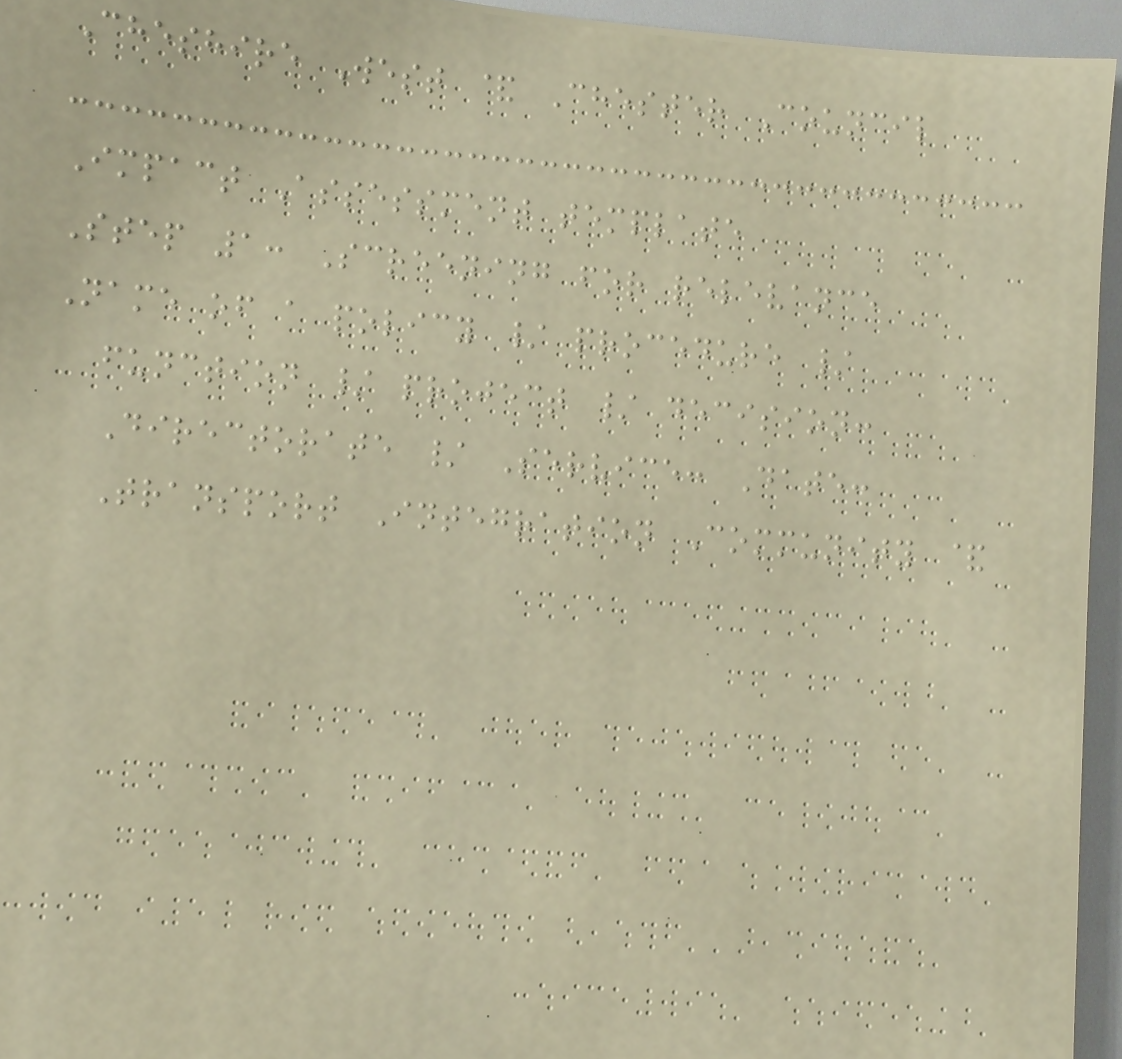Cheshire West & Chester Council
Impact Assessment template
Step 1: Screening for relevance
Name of a policy / procedure /
function / project / decision:
Directorate / Service: Date:
Transport Integration Community &
